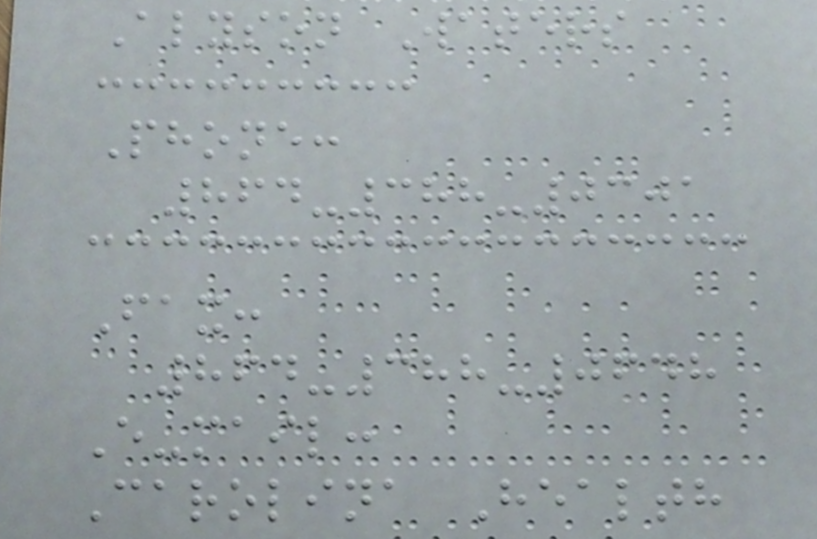Alyson Waters
Phone:
864-388-0301
Fax:
864-388-0648
E-mail:
Carolina Health
